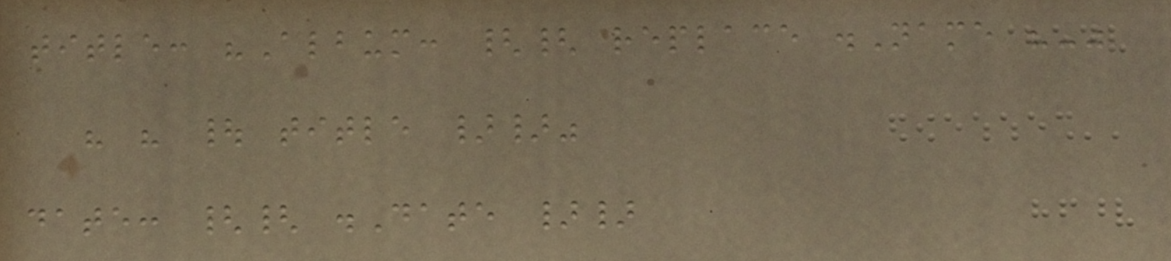title: "Album: {{ replace .Name "-"
" " | title }}"
date: {{ .Date }}
